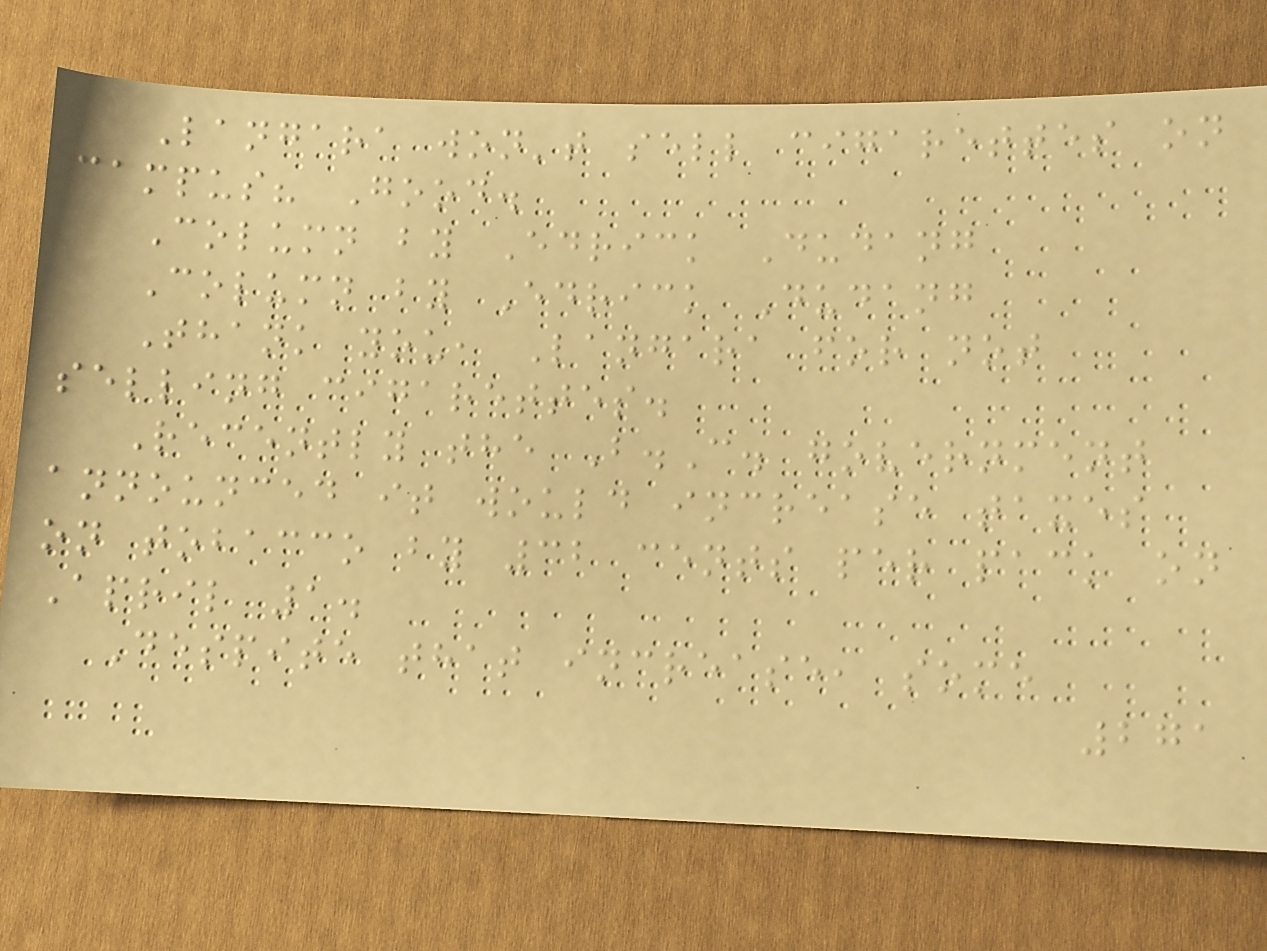Langara won't sell cigarettes on
campus? Good.
Column by Edrick Dudang
Column by Edrick Dudang
Thank you, Langara for not
selling cigarettes.
Recently the B.C. government
announced it would increase taxes
on tobacco by 32 cents per pack on
April 1.
Despite that increase, some
271
